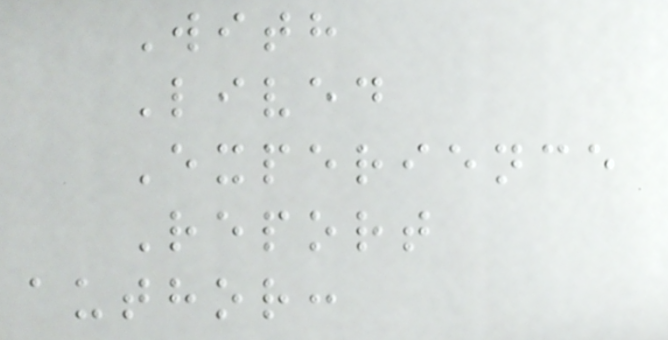With
Lived
Experience
Report
author:
